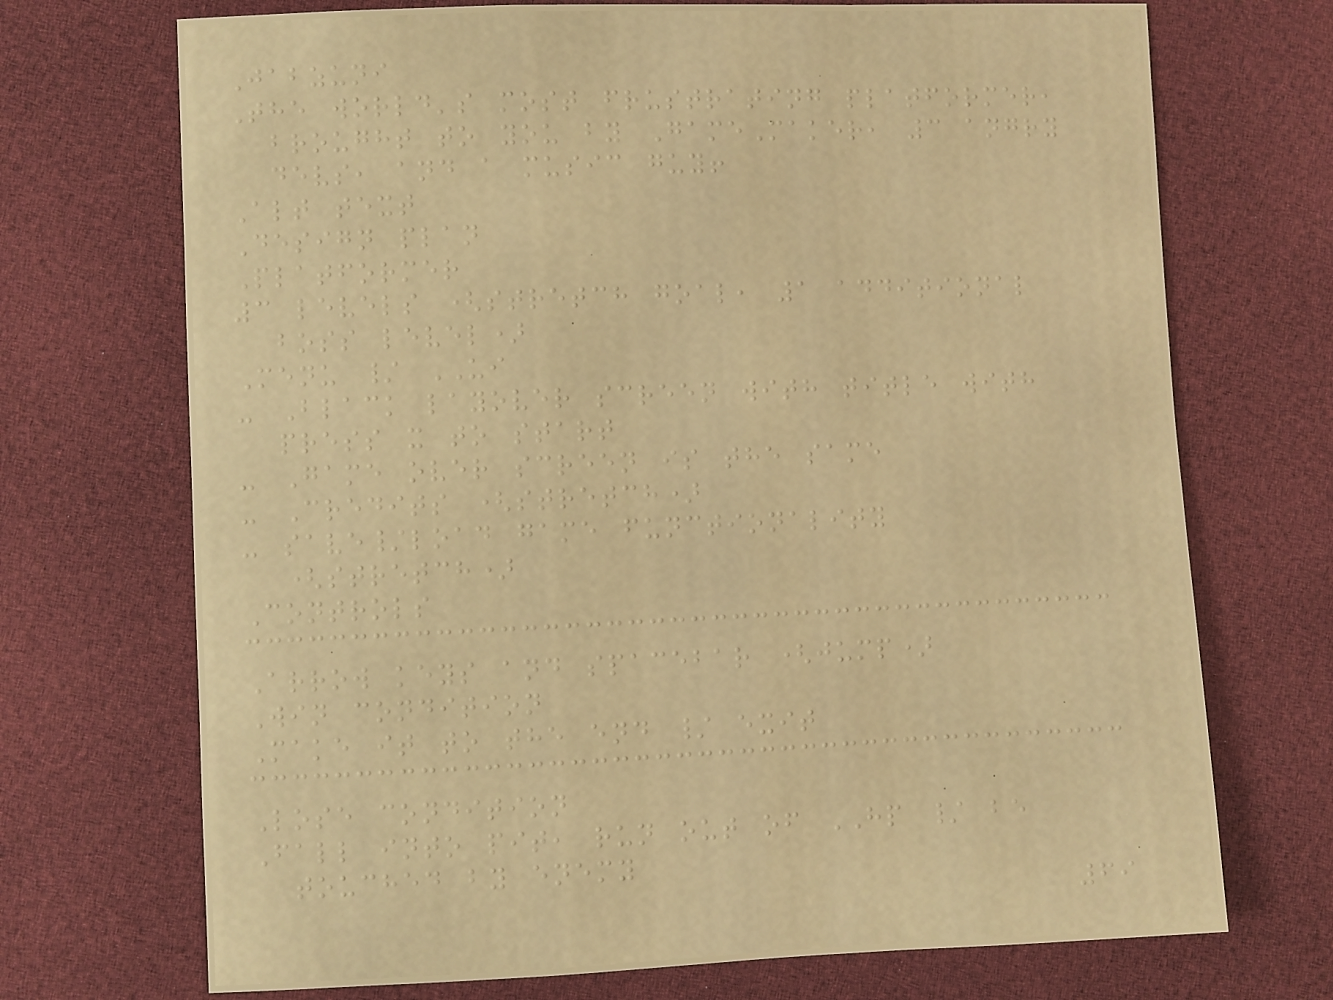Jabzuni
The world's most frustrating platformer,
brought to you by GameMaker, 3 angry
devs, and a music guy!
Alt text
Design plan
Platformer
3 levels (stretch goal, 1 additional
boss level)
Menu / UI
- Black layover screen with title with
press x to start
- Game over screen is the same
- Credits (stretch)
- save/load game functionality
(stretch)
Controls
Arrow keys and spacebar (jump)
Win condition
Make it to the end / exit
Lose condition
Fall into pit, run out of HP / be
touched by enemy
69
